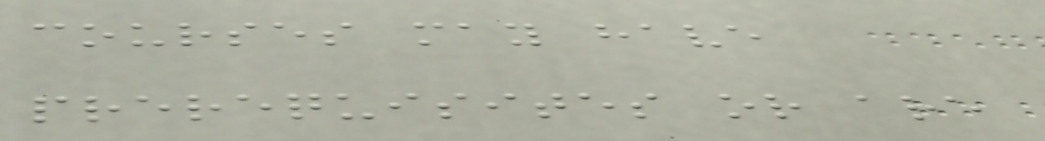courses may have
prerequisites or are
